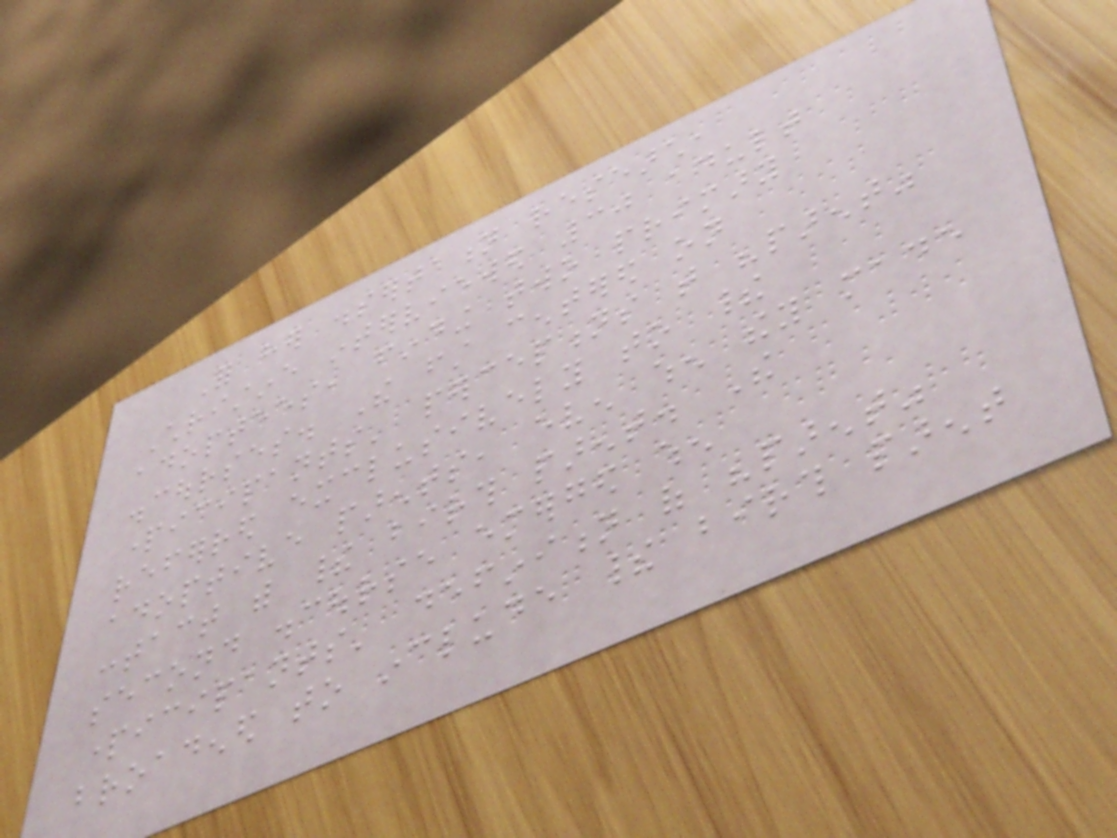For her dissertation research,
Christine interviewed 30 adult
adoptees, finding two primary
discourses. The first centered on
participants' perceptions that "parent"
referred exclusively to their
adoptive parents, even when they made
contact with their birth parent. The
second discourse emerged when
participants' definition of "parent"
broadened to include their birth parent
